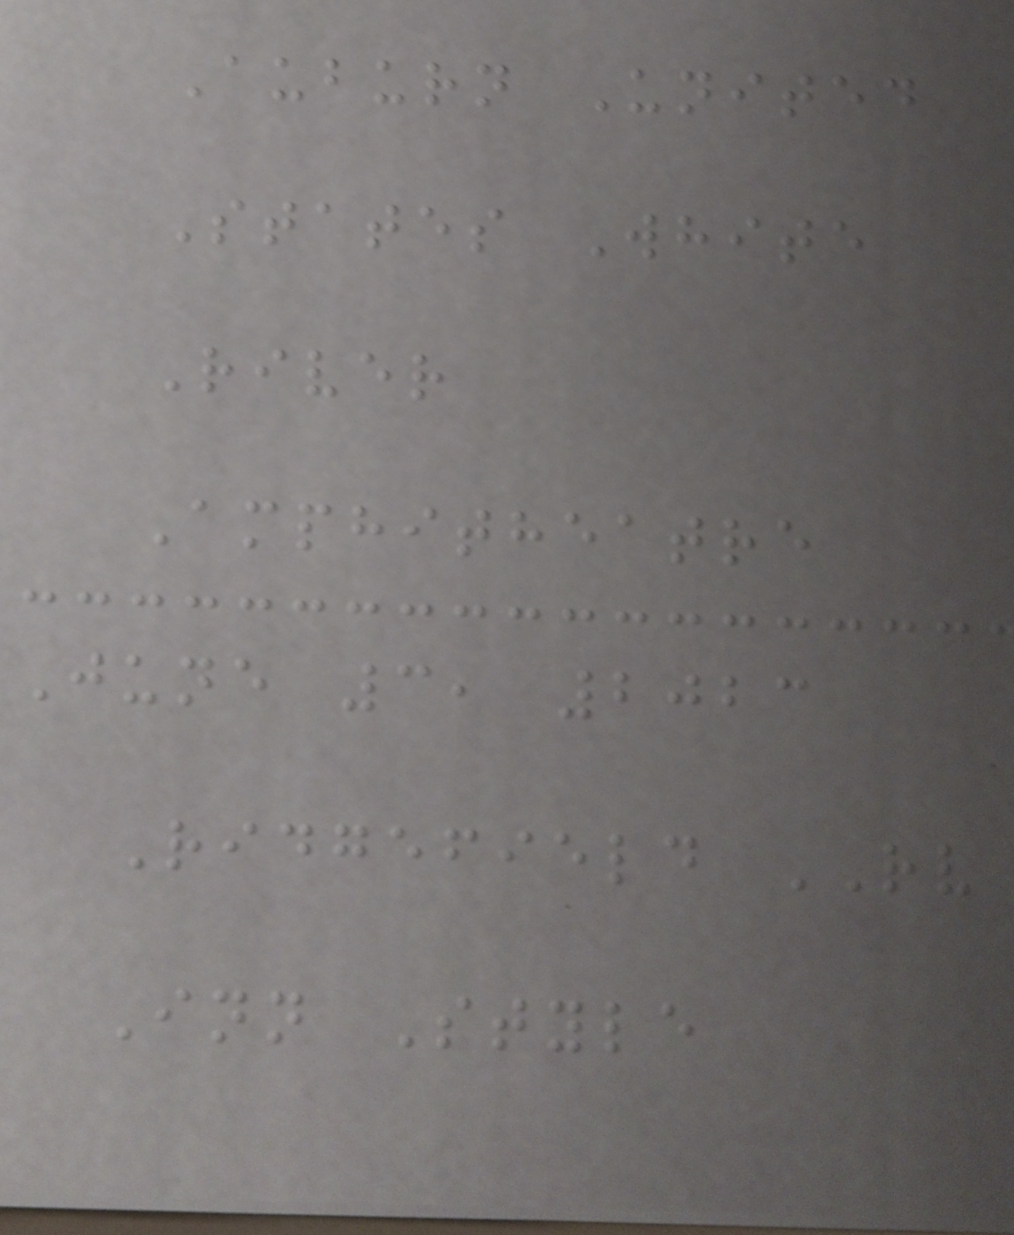Auburn United
States White
River
Amphitheatre
June 3, 2023
Ridgefield RV
Inn Style
